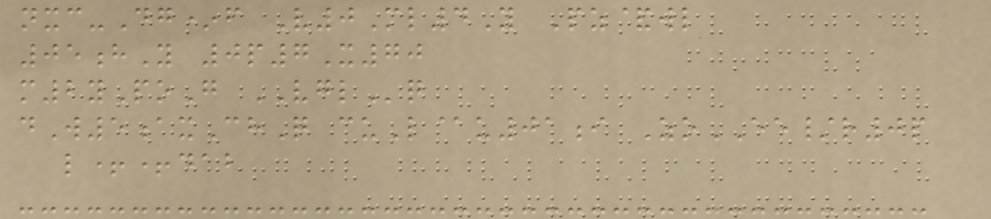nxc-Dg*f V0Ml4Y Pz&wl
05hY 0p7X70
m2yPoG VGLq
dW5axChQ cuL@u01i ZoEE/r0p
l++dab
